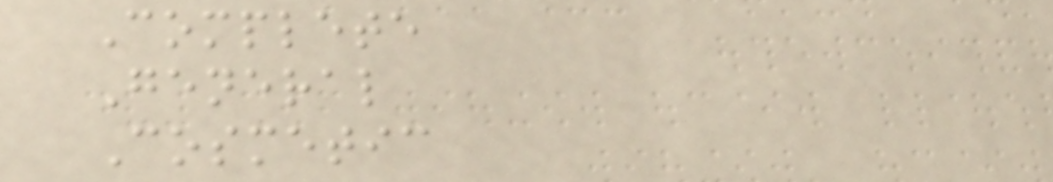Complete
General
Cosmetic
